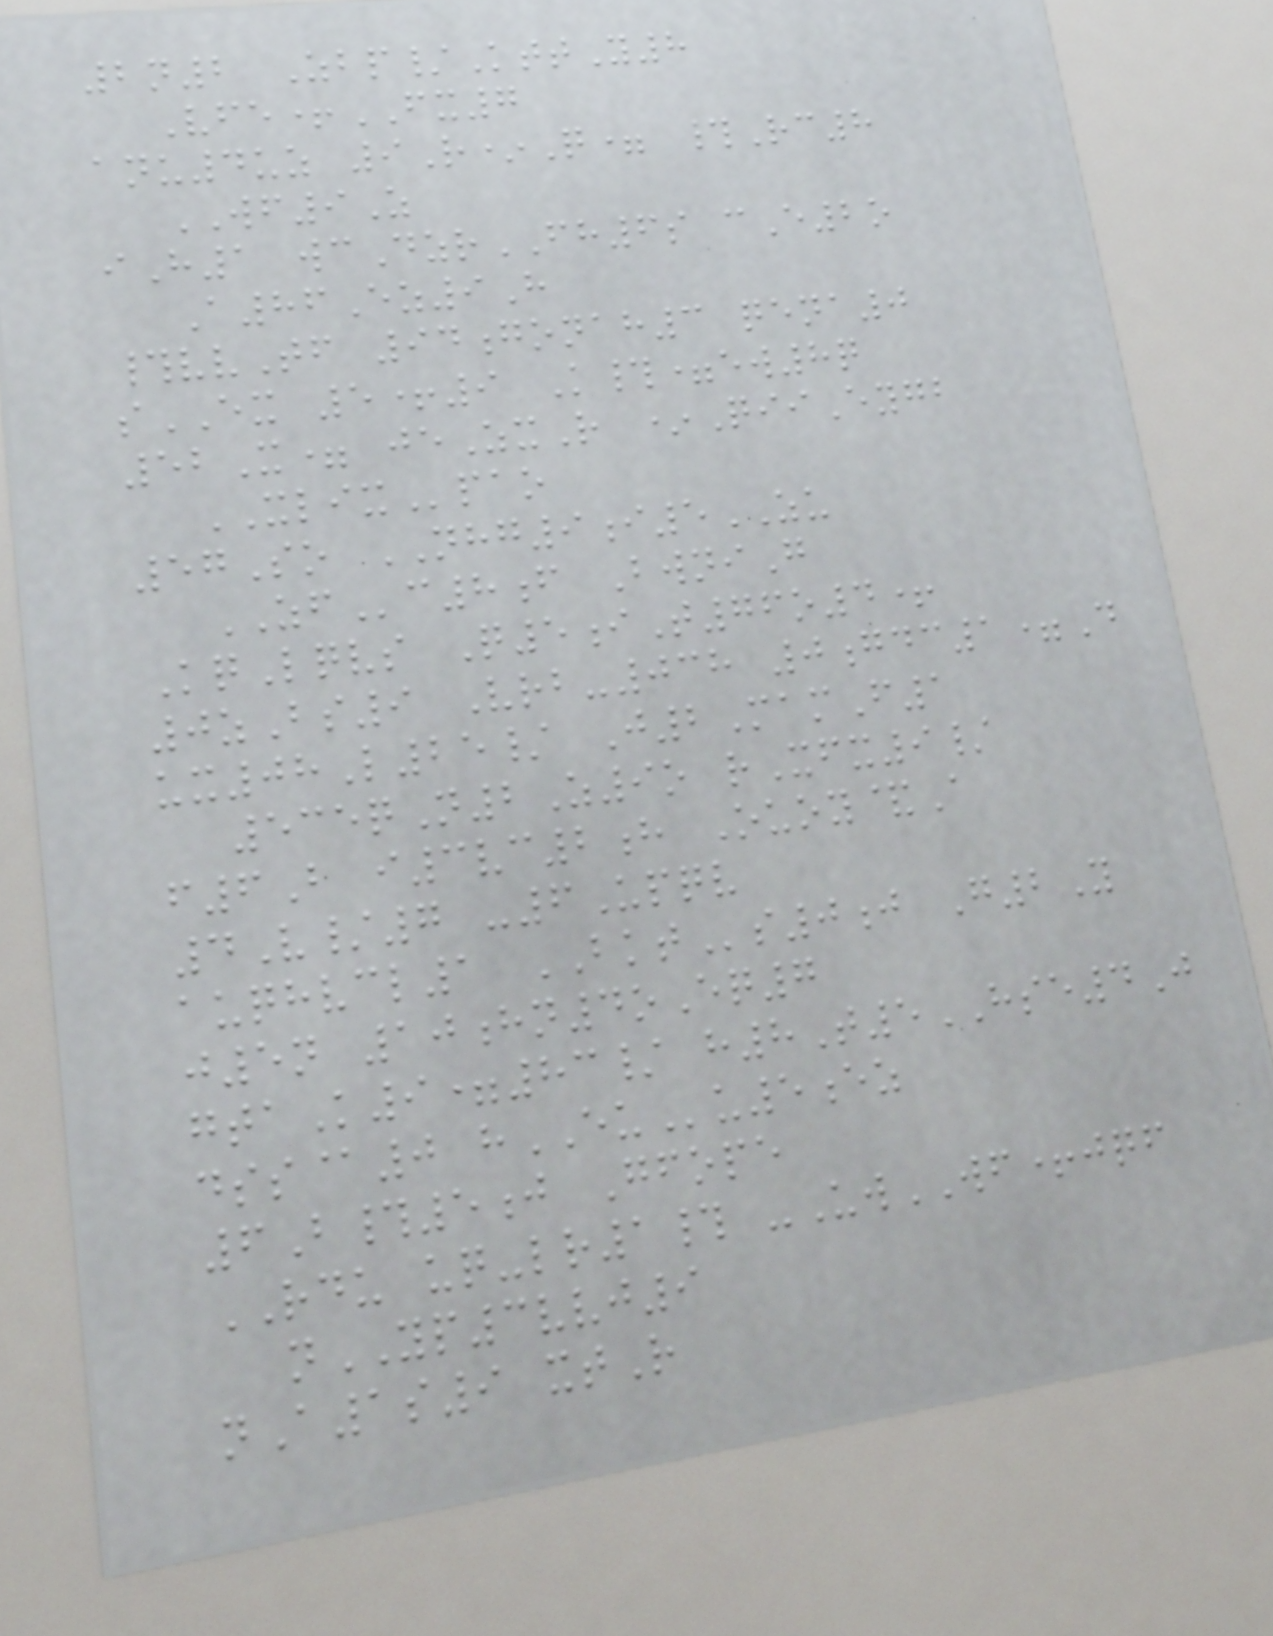2n2 Zbp/KttY8
Vfe+FX7
anu4uz 9R*Q= #Rc8
WF9Z
iH1 wcDzrFH6s cE2o
A86Ez9H
#vvTf 94gonah3 qena0
sEX 5+9 K#=ew8q
52X= jeZxR *QiiEygb
XLIXpao
57So NHG9i5ZU
ZFc8f BwniG
KqLqvs Q5iT76o4+
0zBs9 Vrb-038 0gdc1=D
ux08L25/ J2MamF1
535qN2Z9o rXfx9/
f6B i3vc2h Ouoy&A
4V/7 -6Upqv
auqhvcl1 BKTs0j G2Y
j5n 10hn4oEq7
gtaK9=83/ h8T5HSE4J
dss@0 hEUu5ez
6B#5j Gfope
RDU uq-lr1# -UwWF+jqf
nYP3vvj9
nA1s9 xtR
